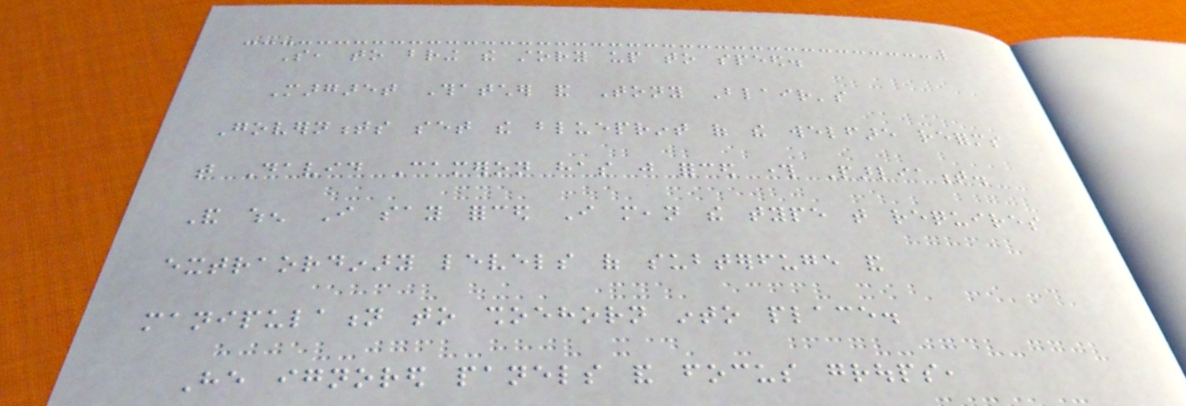So, to bring the story up to speed.
Margaret Thatcher and Tony Blair's
Governments set the blueprint of the welfare reforms
that David Cameron has just forced through Parliament.
And when I say forced I mean the type that requires
extraordinary levels of subterfuge and
manipulation to shoehorn into place.
He ignored panels and focus groups,
